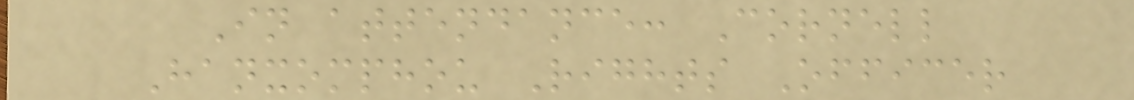In attendance: Cornell
Hanxomphou Rights Officer
